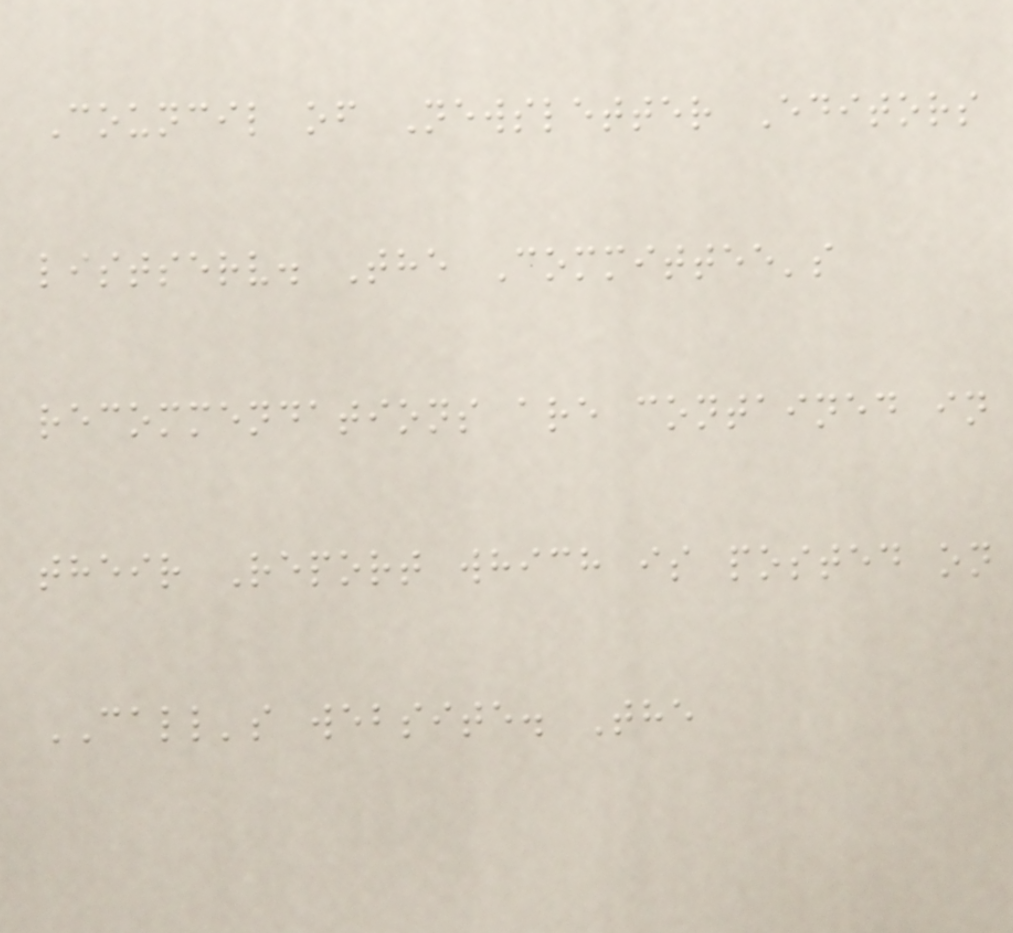Council of Newsletter Editors
listserv. The Committee's
recommendations are contained in
their Report which is posted on
CALL's website. The
